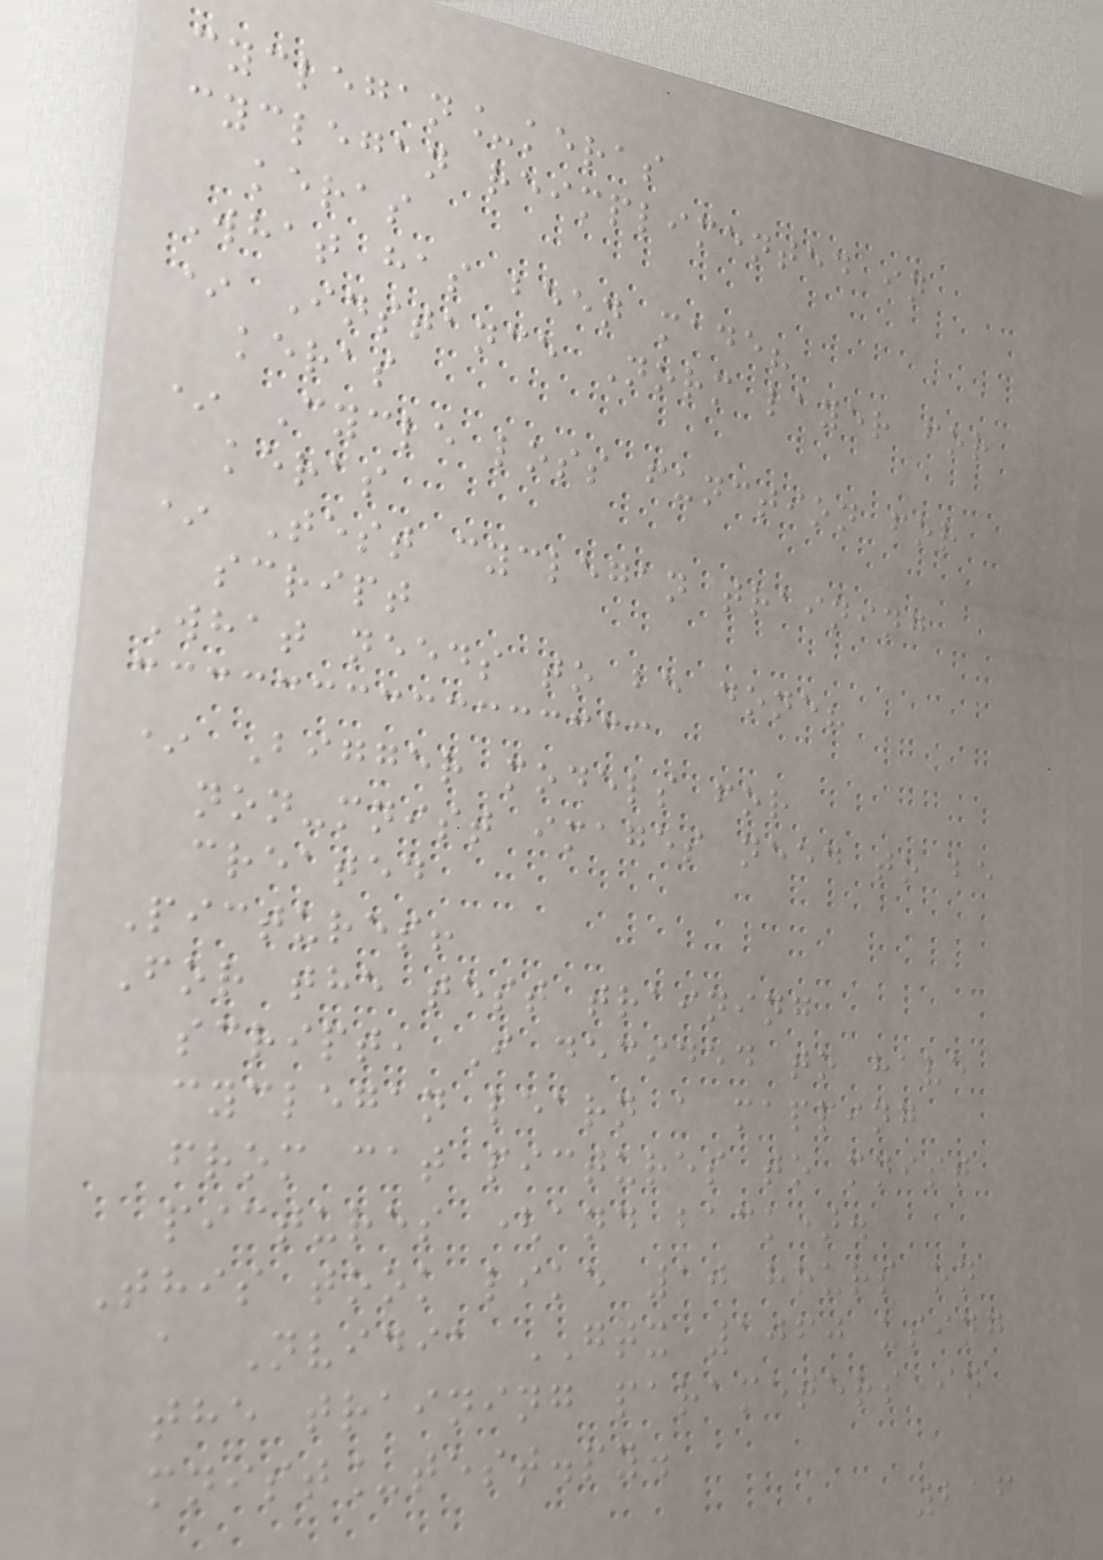cyclegan_keras
cyclegan reimplimented in
keras
What has been made?
* Instance Norm layer for
keras
* Cycle loss function for
keras
* Test cyclegan training
script
What needs to be done?
* Bigger models for
non-mnist images need to be
created
Pictures!
For the test training
script, I decided to have
cyclegan learn a mapping
from cat pictures to mnist
pictures (and back).
This took like 10 hours on
a Nvidia GTX 1060 using
the training parameters in
mnist_test.py.
216
